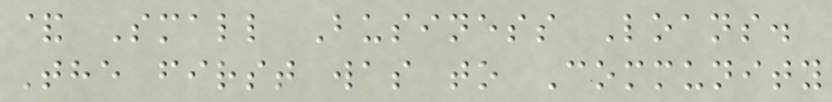& Small Business Loans.
The first was to Community
